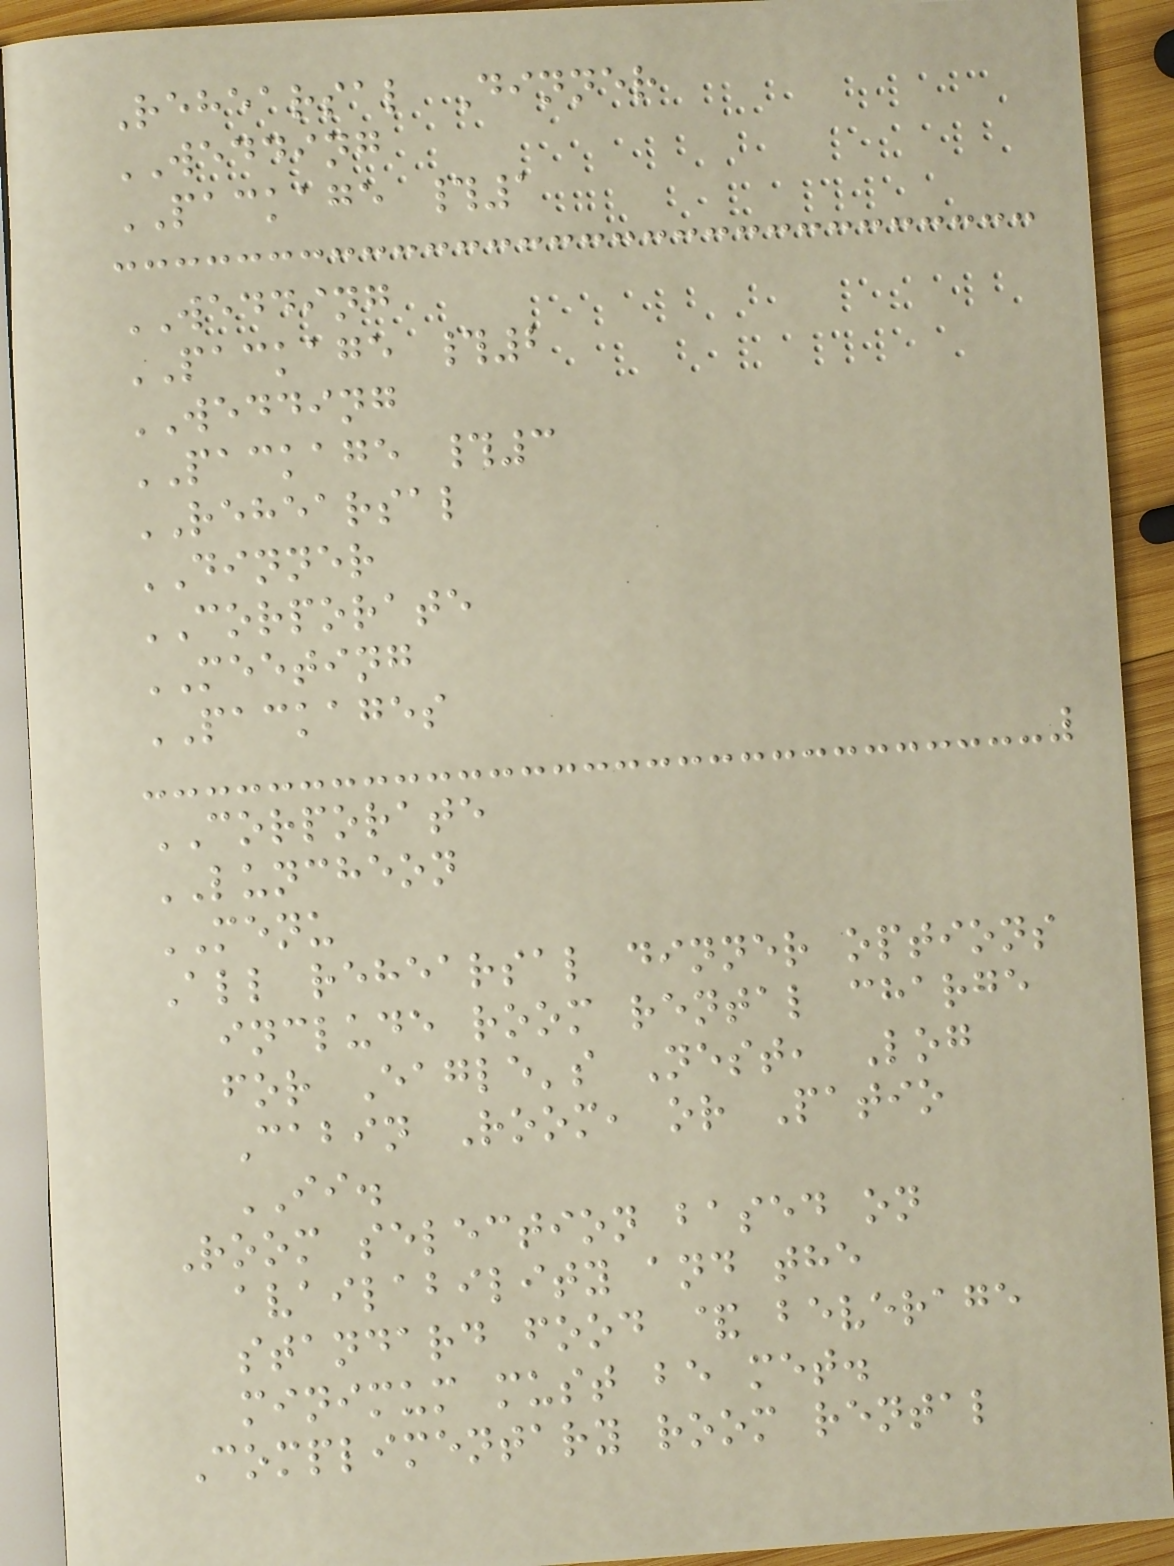Rehearsal Dinner
WEDDING
PACKAGE #1
WEDDING
PACKAGE #2
WEDDING
PACKAGE #3
REHEARSAL
DINNER
CORPORATE
MEETING
PACKAGES
CORPORATE
LUNCHEON
MENU
All rehearsal dinner options
include room rental charge
for Eagle's Nest, Log
Cabin Room, or Patio
II.
Room selection based on
availability and the
standard food & beverage
minimum must be met.
Complimentary room rental
